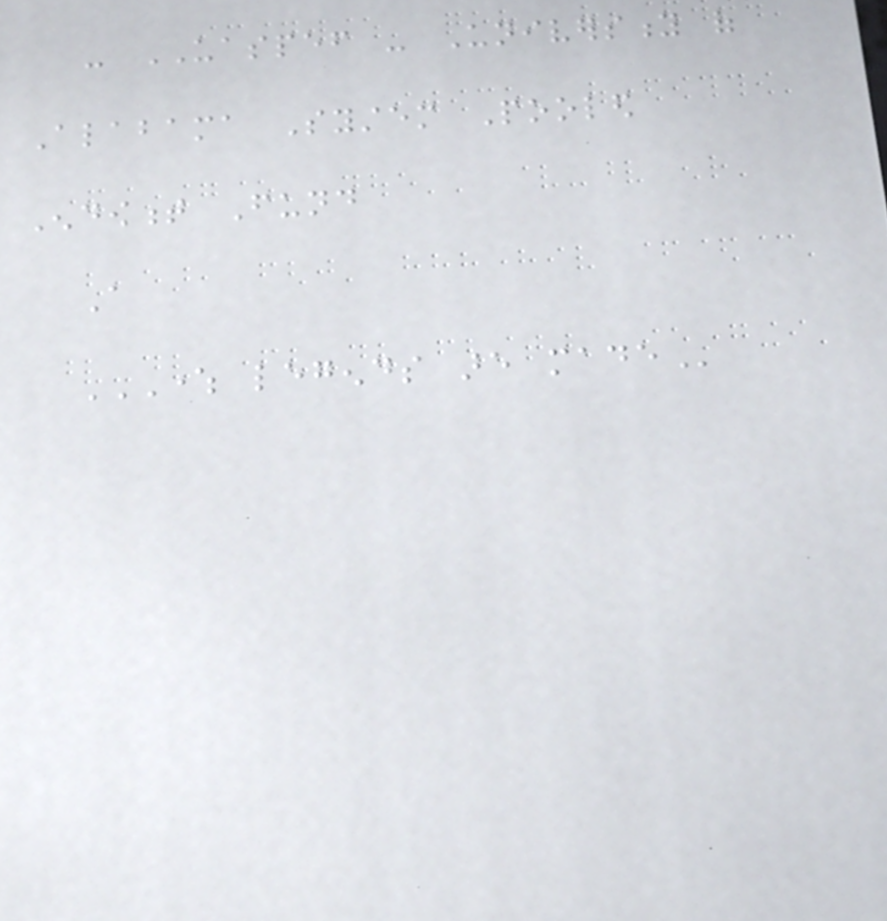- UASPEF - University of
Alabama System Pooled
Endowment Fund
A
WHERE LEGENDS ARE MADE
